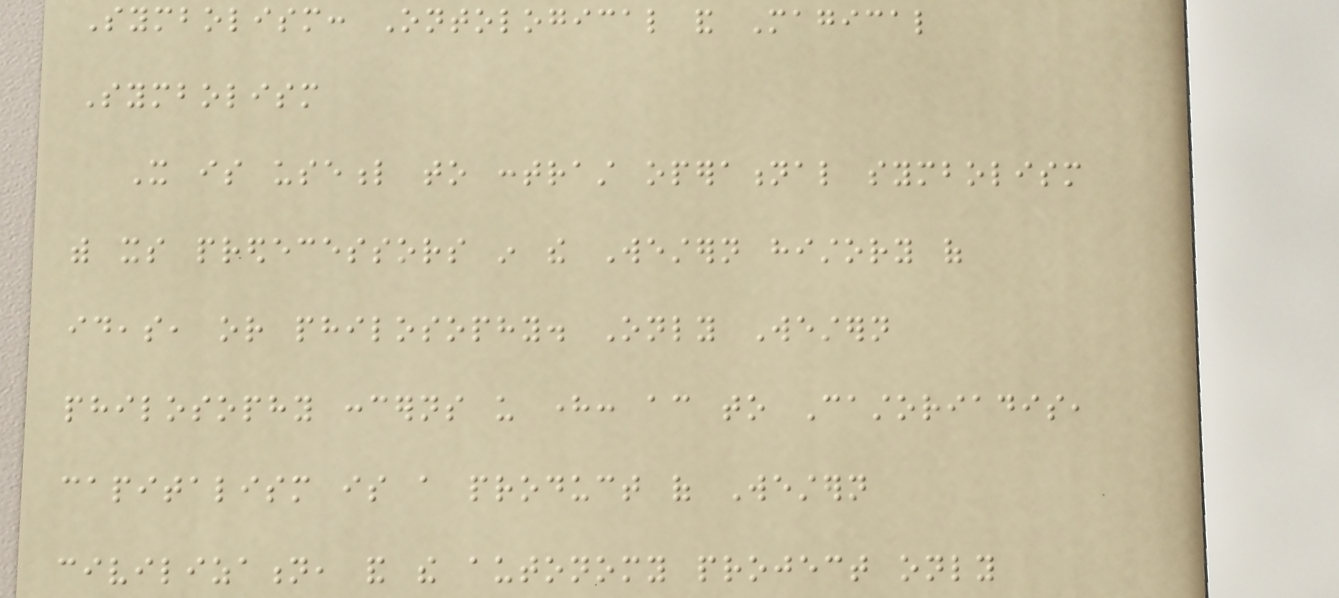Symbolism: Ontological and Magical
Symbolism
It is useful to contrast operational symbolism
with its predecessors in the Western history of
ideas, or philosophy. Only Western
philosophy concerns us here: according to Castoriadis,
capitalism is a product of Western
civilization, and the autonomy project only
